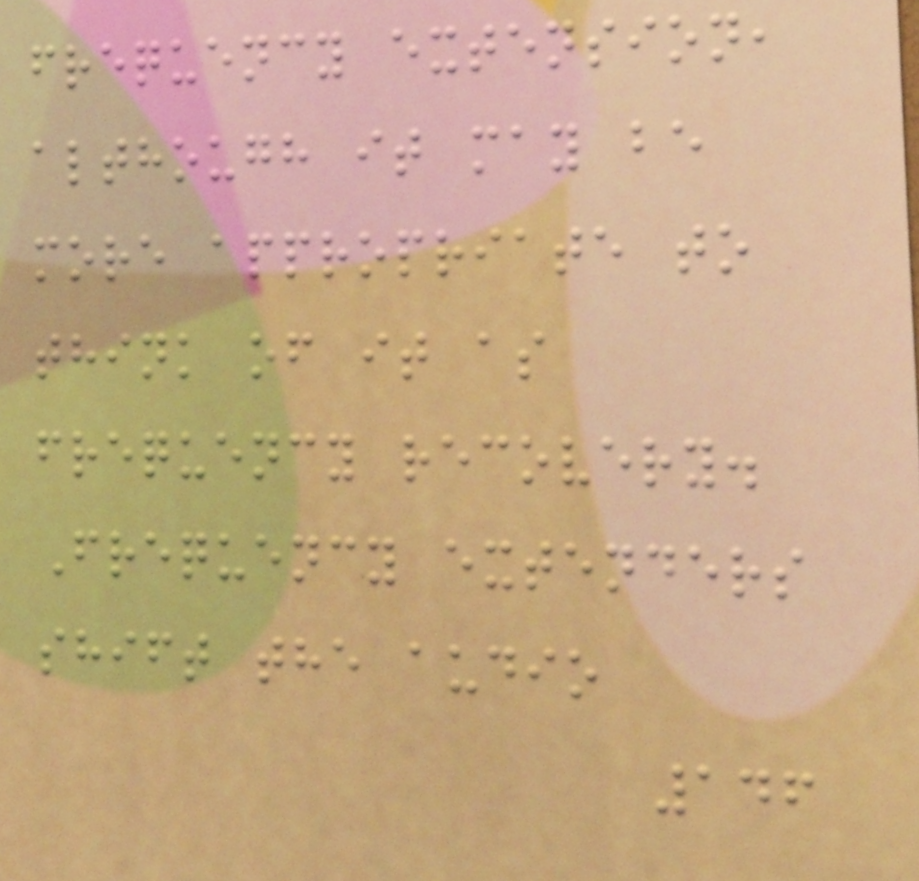frequency extension,
although it may be
more appropriate to
think of it as
frequency recovery.
Frequency extenders
shift the audio
146
